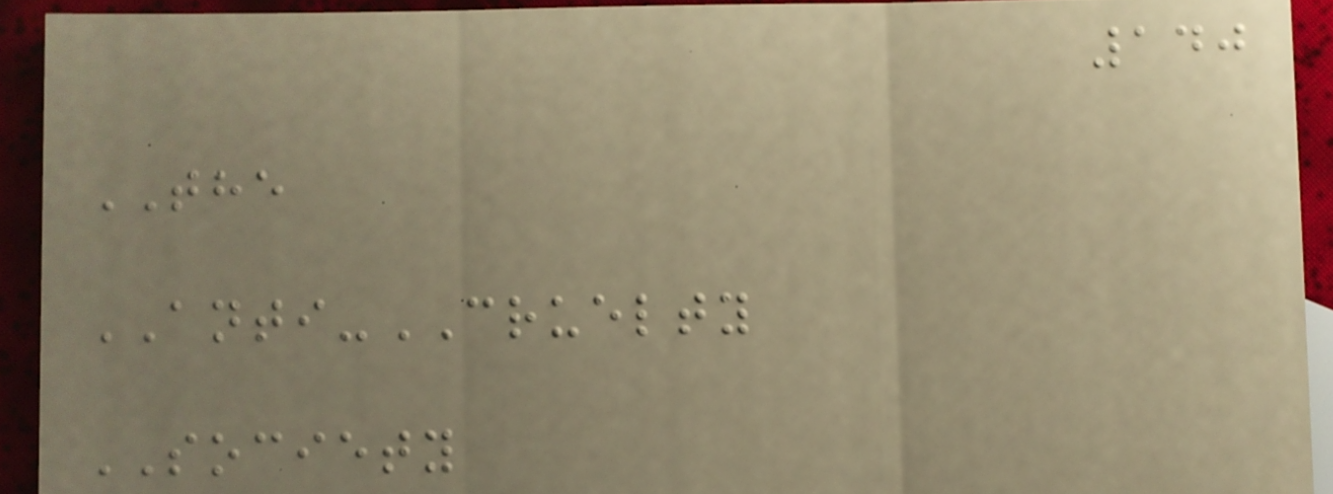140
THE
ANTI-CRUELTY
SOCIETY
